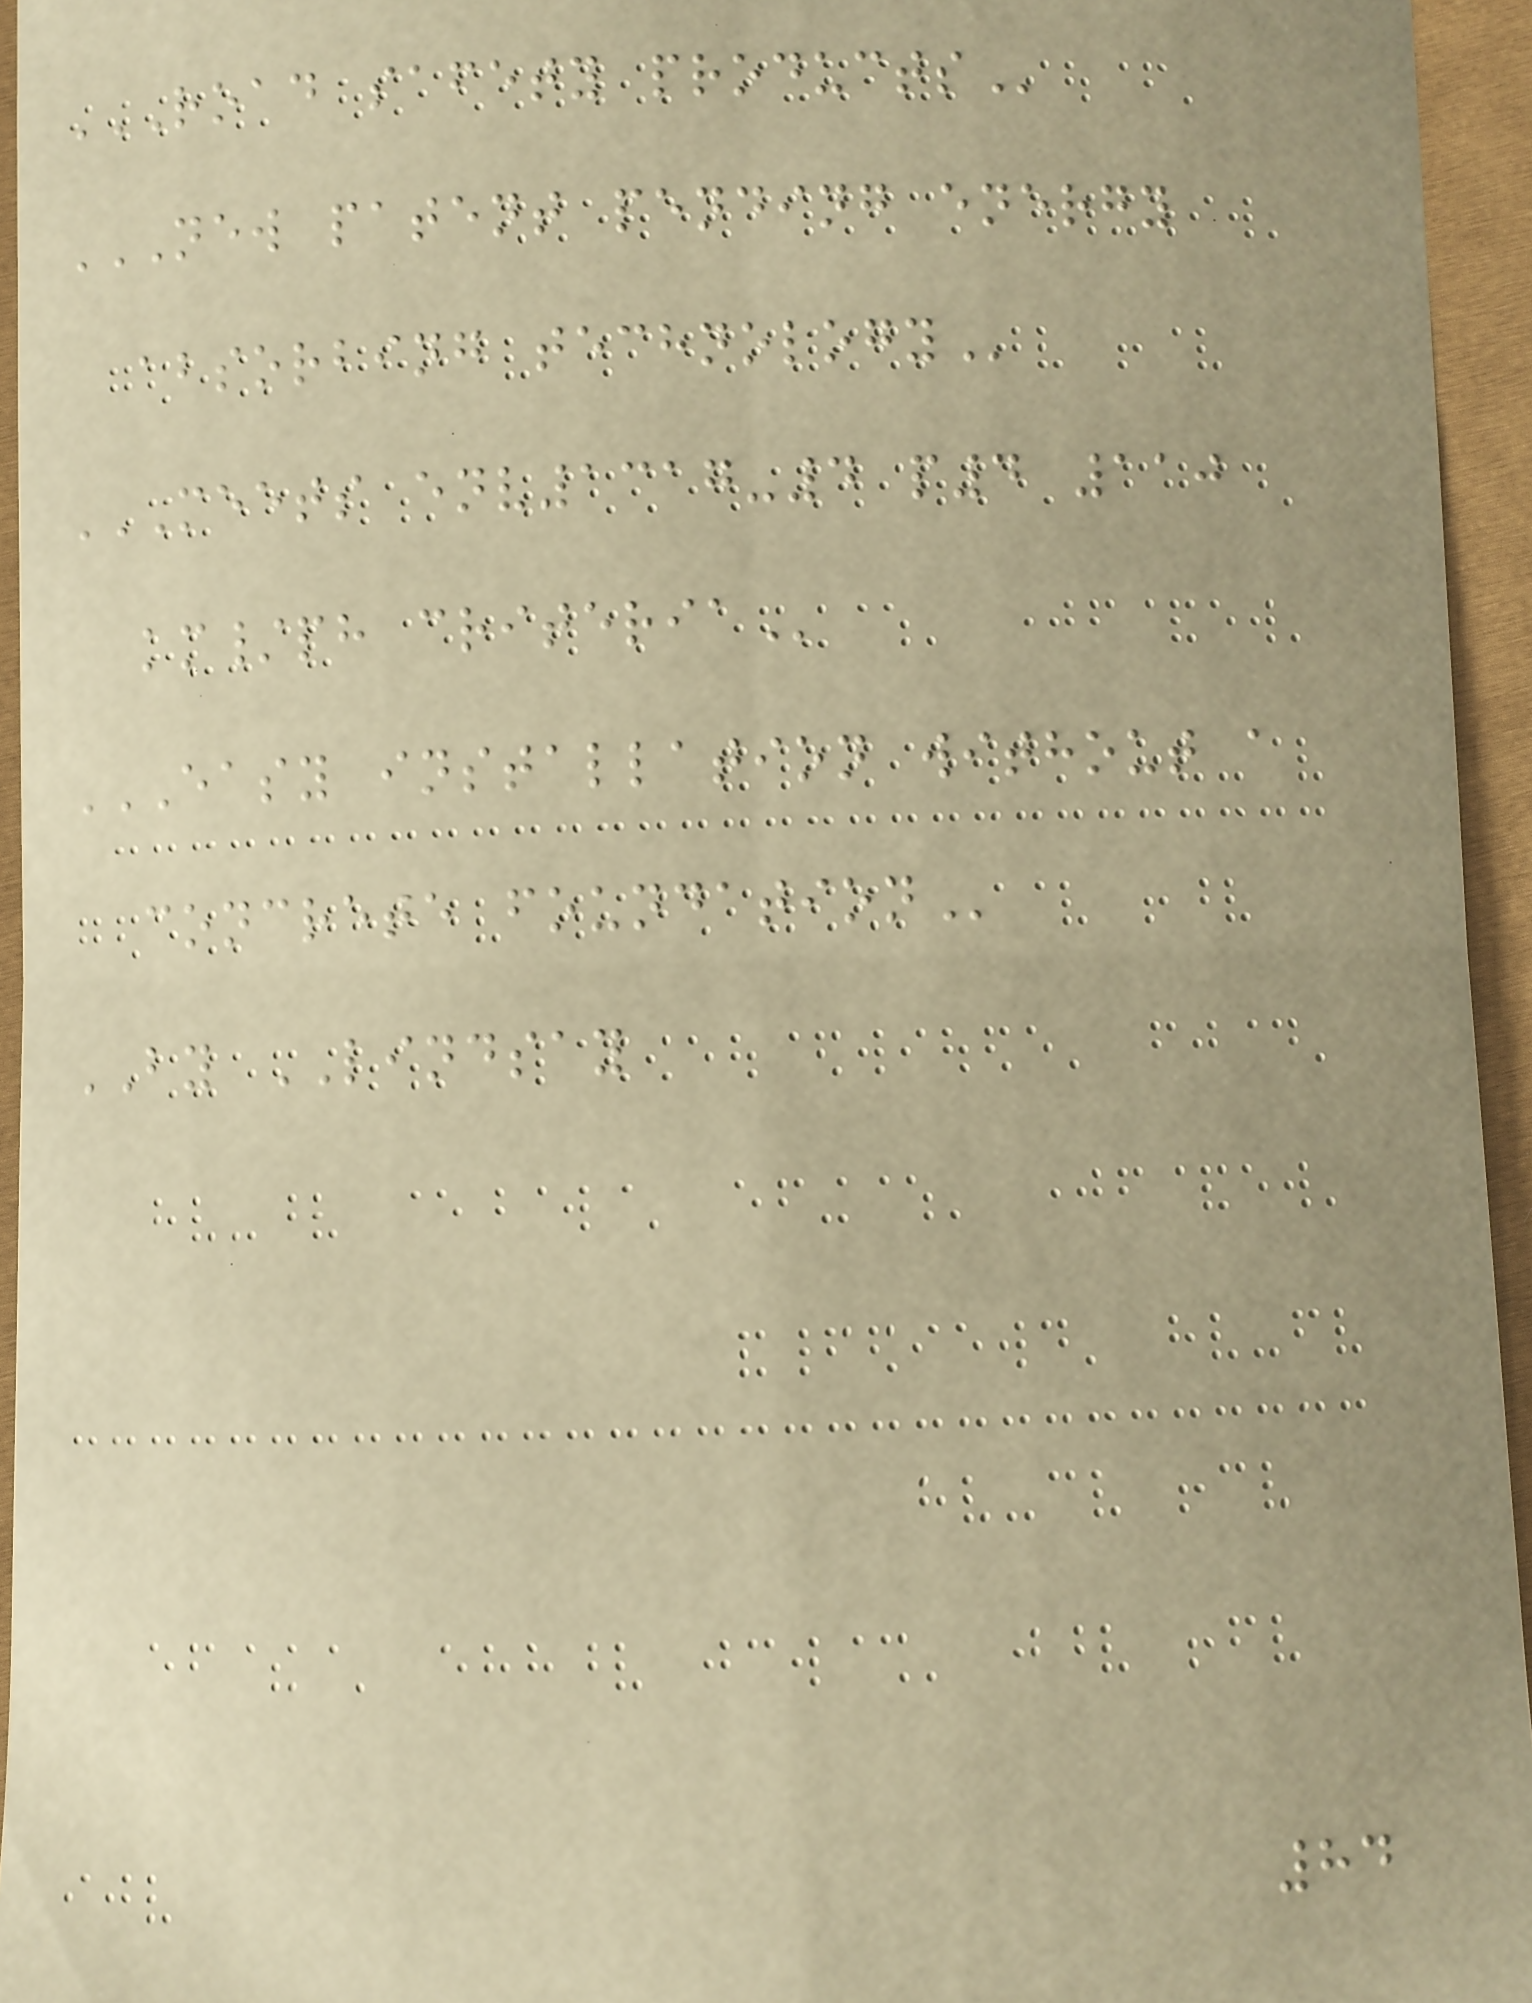ROAD SAFETY PRODUCTS
NEW PATENT PENDING ENERGY
ABSORBING TECHNOLOGY
MEETS ENV1317-4 P4 110
KM/PH CRITERIA
EASY INSTALLATION WITHOUT A
CONCRETE FOUNDATION
BY LINDSAY
84
